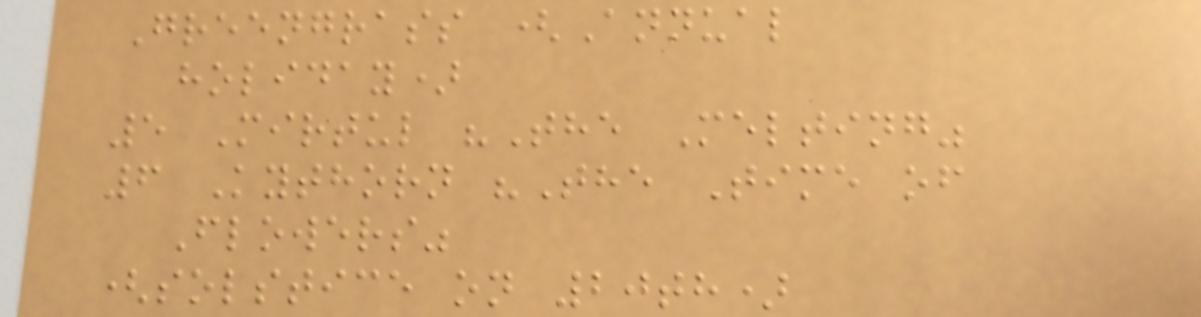Greengrass (Annual
holiday)
5 Mirtul "The Melting"
6 Kythorn "The Time of
Flowers"
(solstice on 20th)
